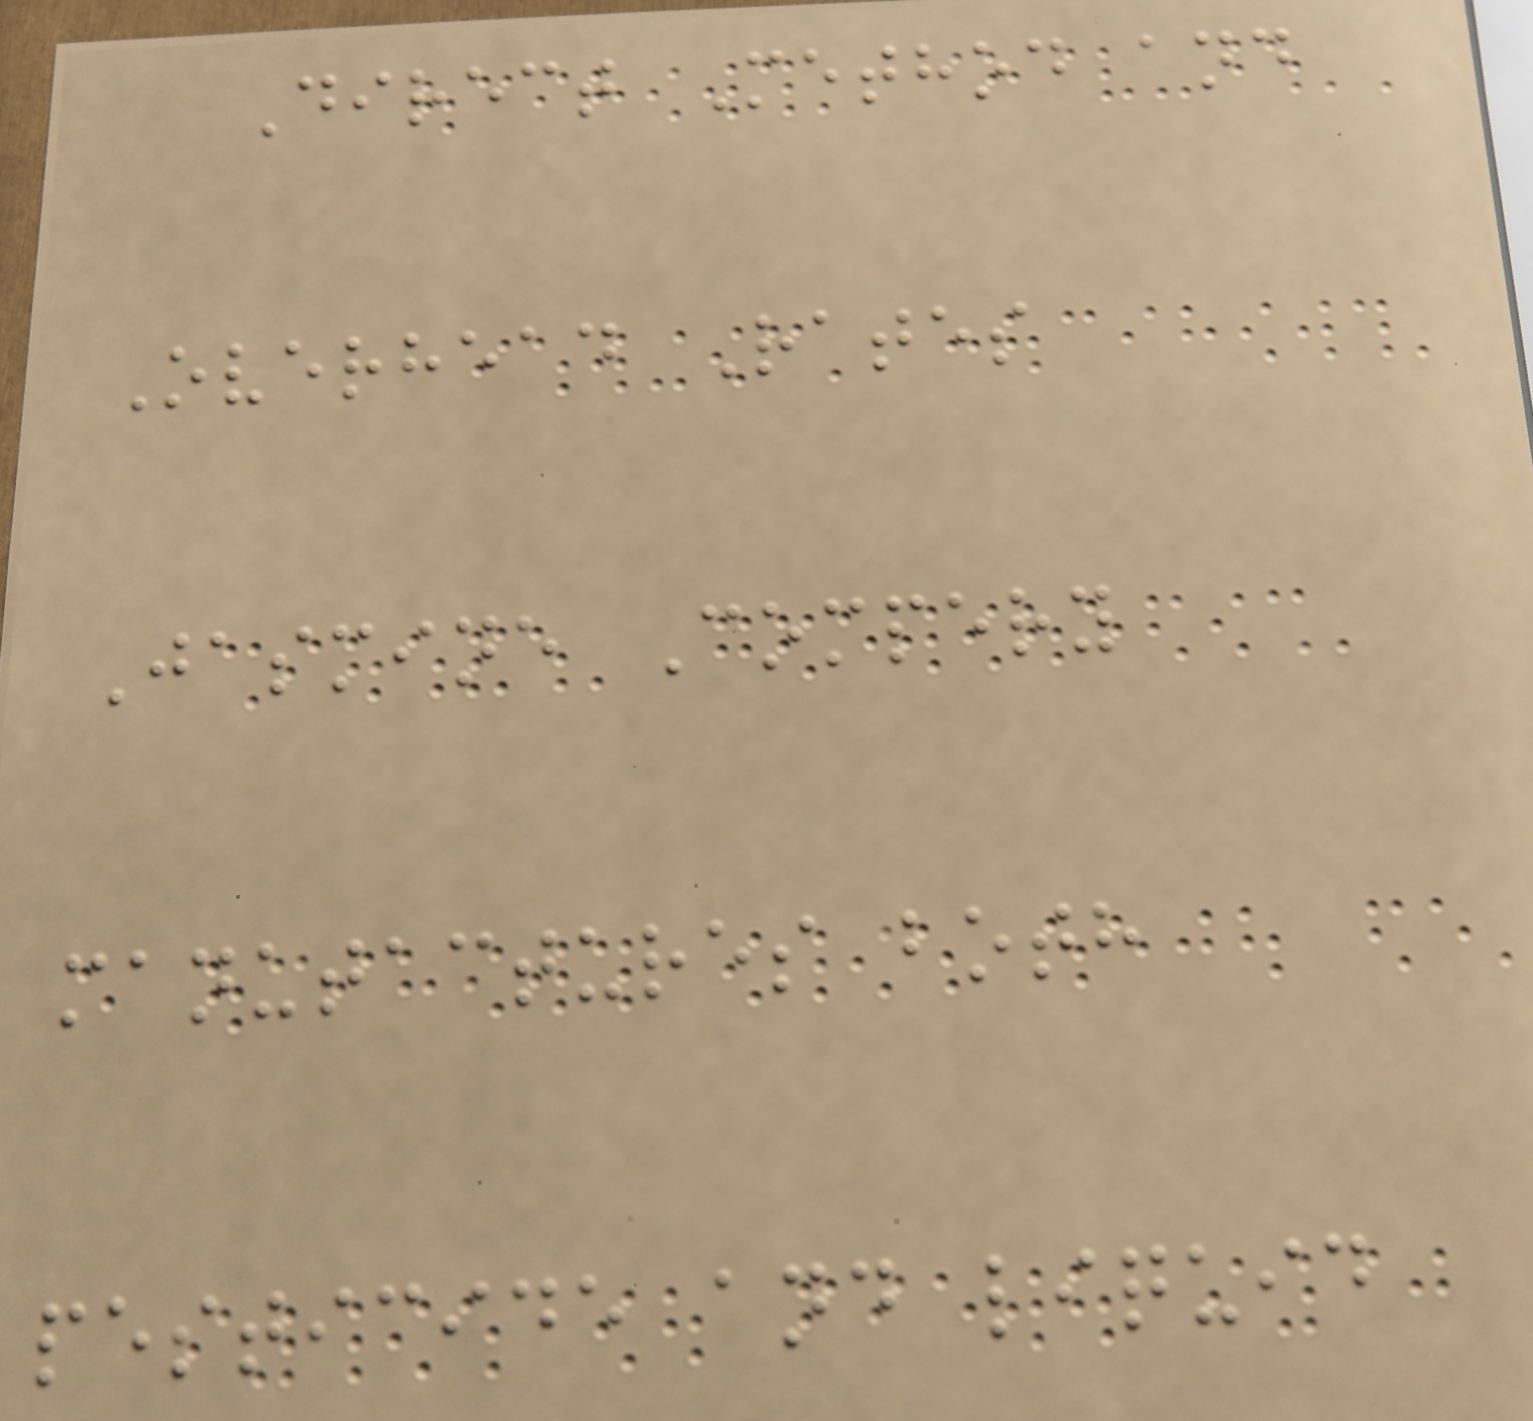Direct Method and
Overhead Rates
Jasmine Compery
manutactures both
pesticide and liquid
